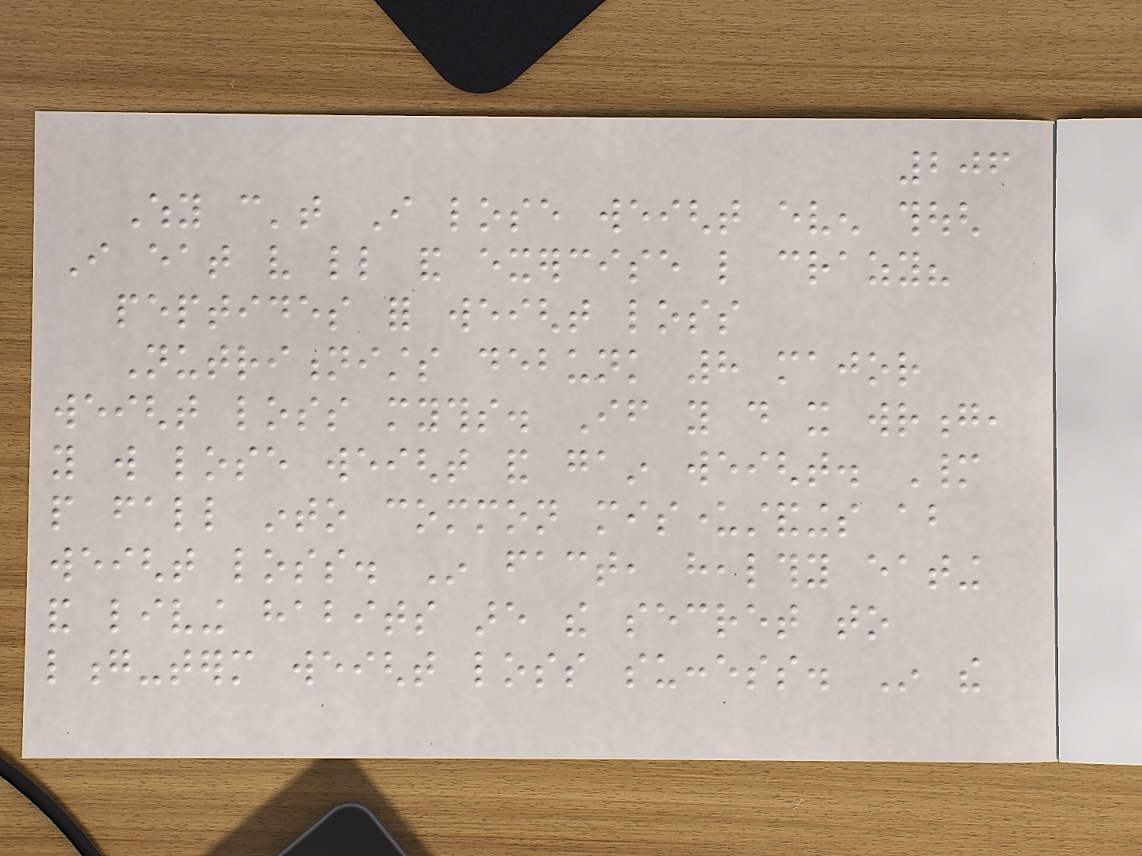206
Why can't I lose weight even though
I eat very little and exercise like crazy?
peptides for weight loss
Nutritionists debunk 8 major
weight loss myths. If you do it wrong,
you will lose weight and gain weight. Many
people fall into common misunderstandings about
weight loss. In fact, healthy eating
and living habits are the secret to
long-term weight loss success. In the
